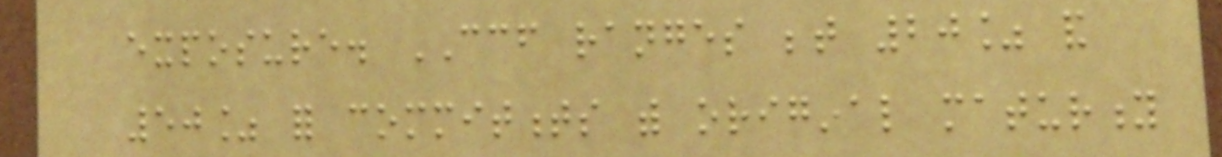exposure. CCF ranges between 20% and
50% for commitments with original maturity
